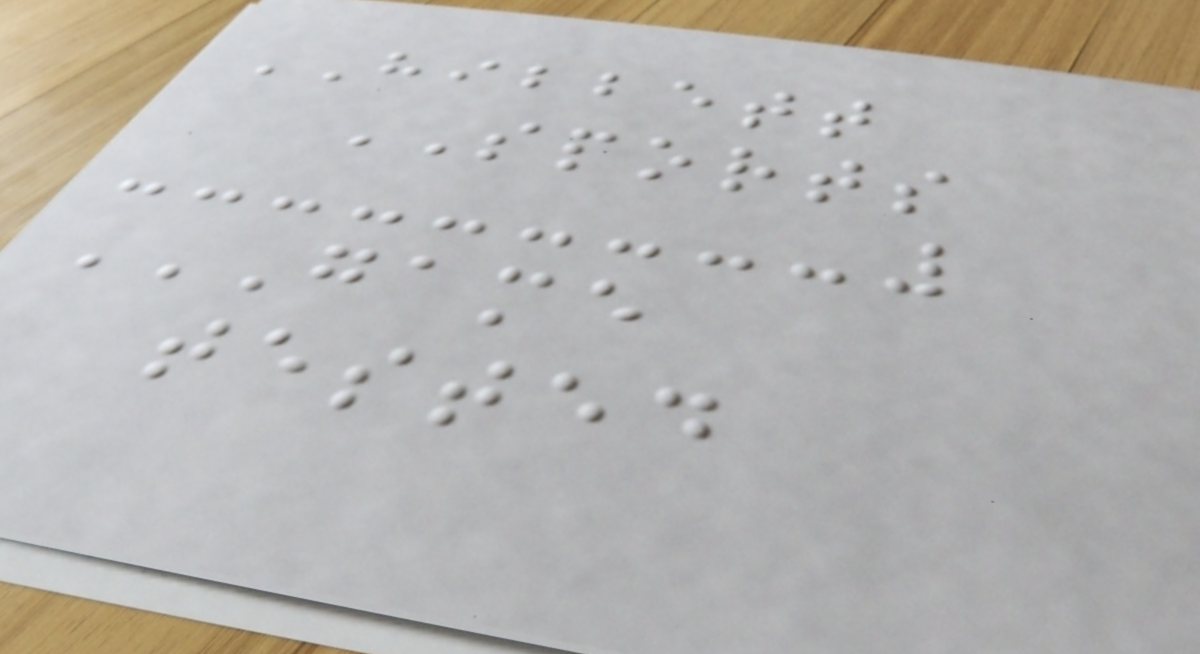HIBBETT
SPORTS
GAME
TESTED
